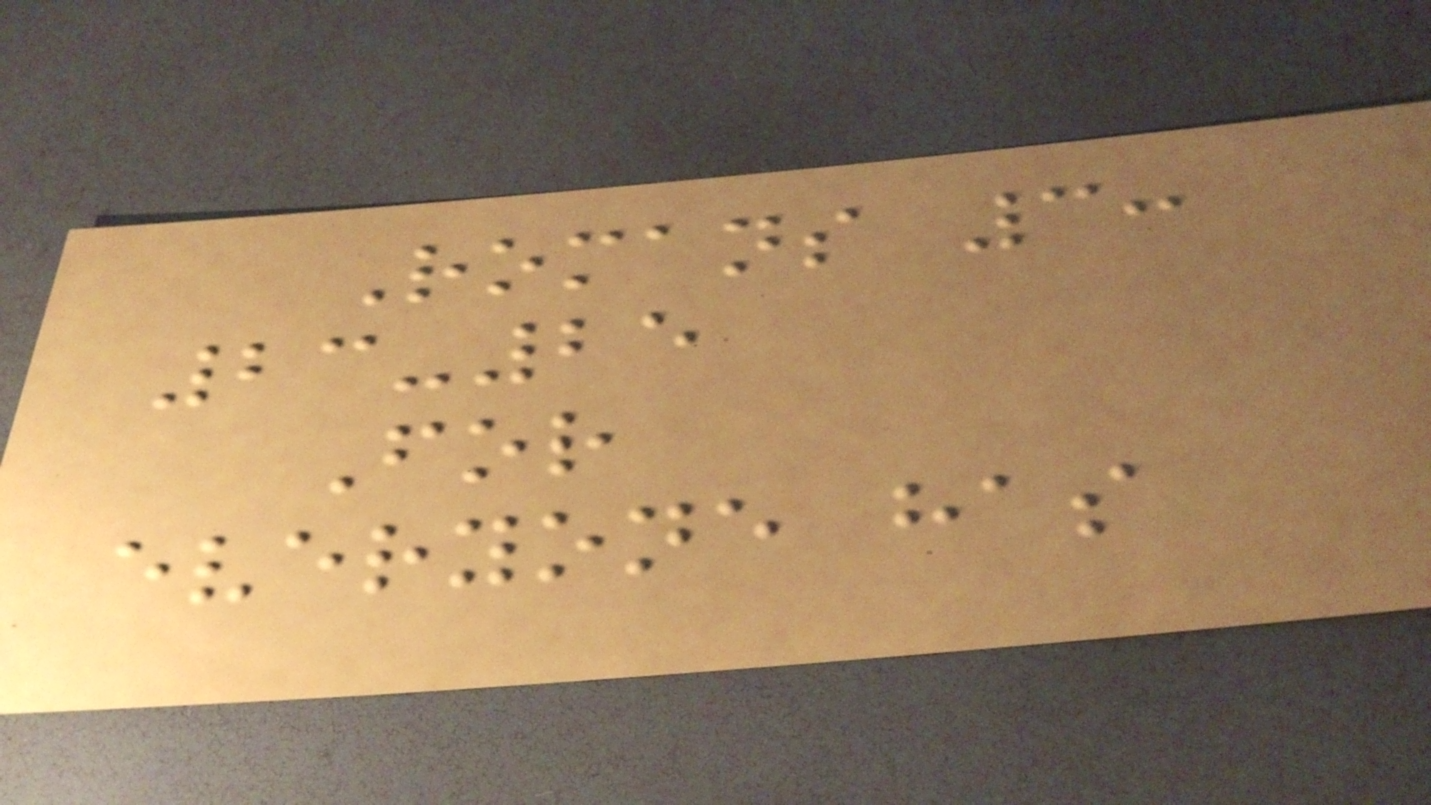Romans 3:
23-25
For
everyone has
